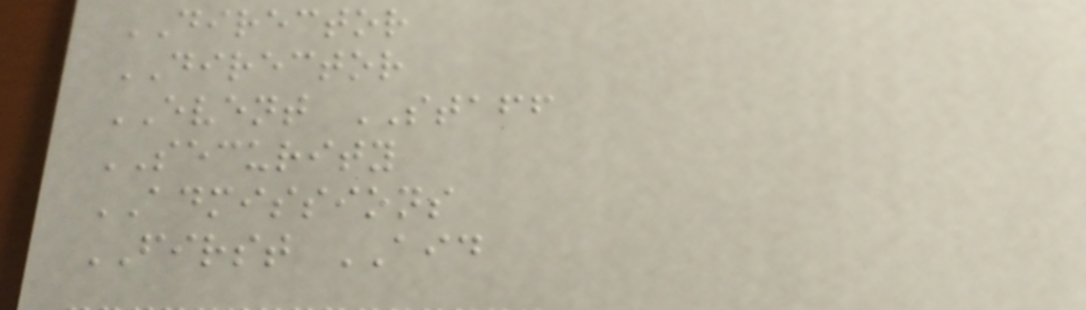DIRECTOR
DIRECTOR
EVENT STAFF
SECURITY
ADMISSIONS
FIRST AID
